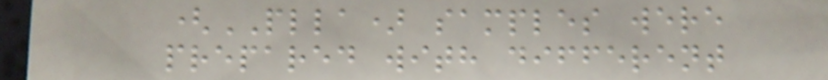(PLLA) samples were
prepared with different
